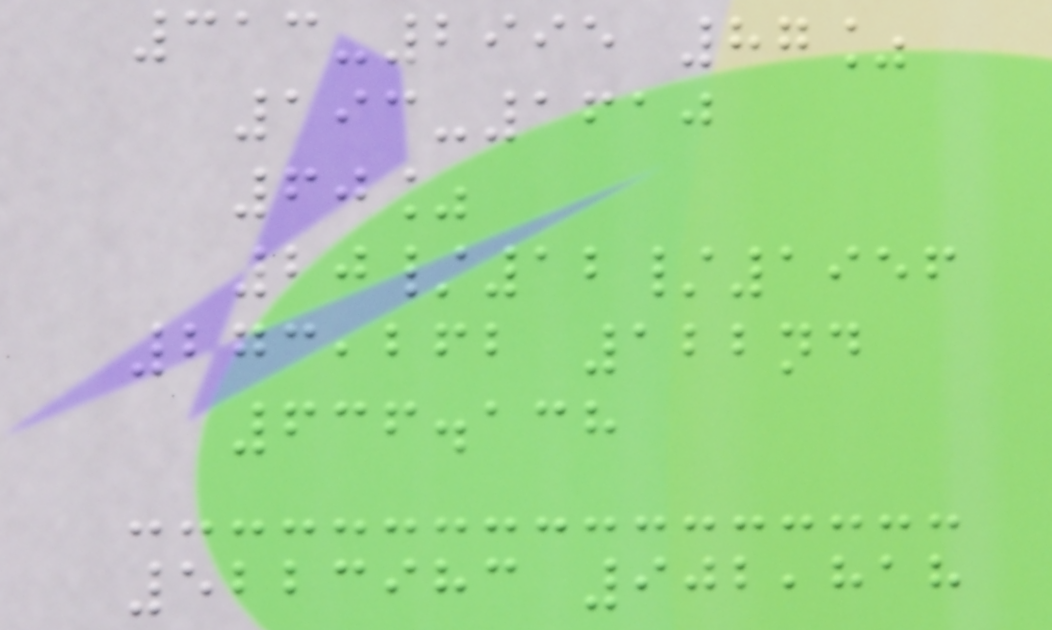313-2995 87%
193-1610
60%
20/12/1956
273,262 122nd
636.138
5223983 902,818
